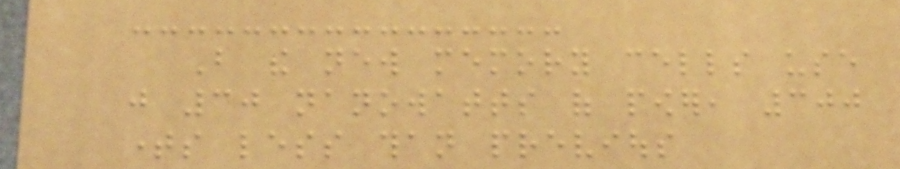But the new memory cells use
just 30 nanowatts of power, 300
times less than previous
